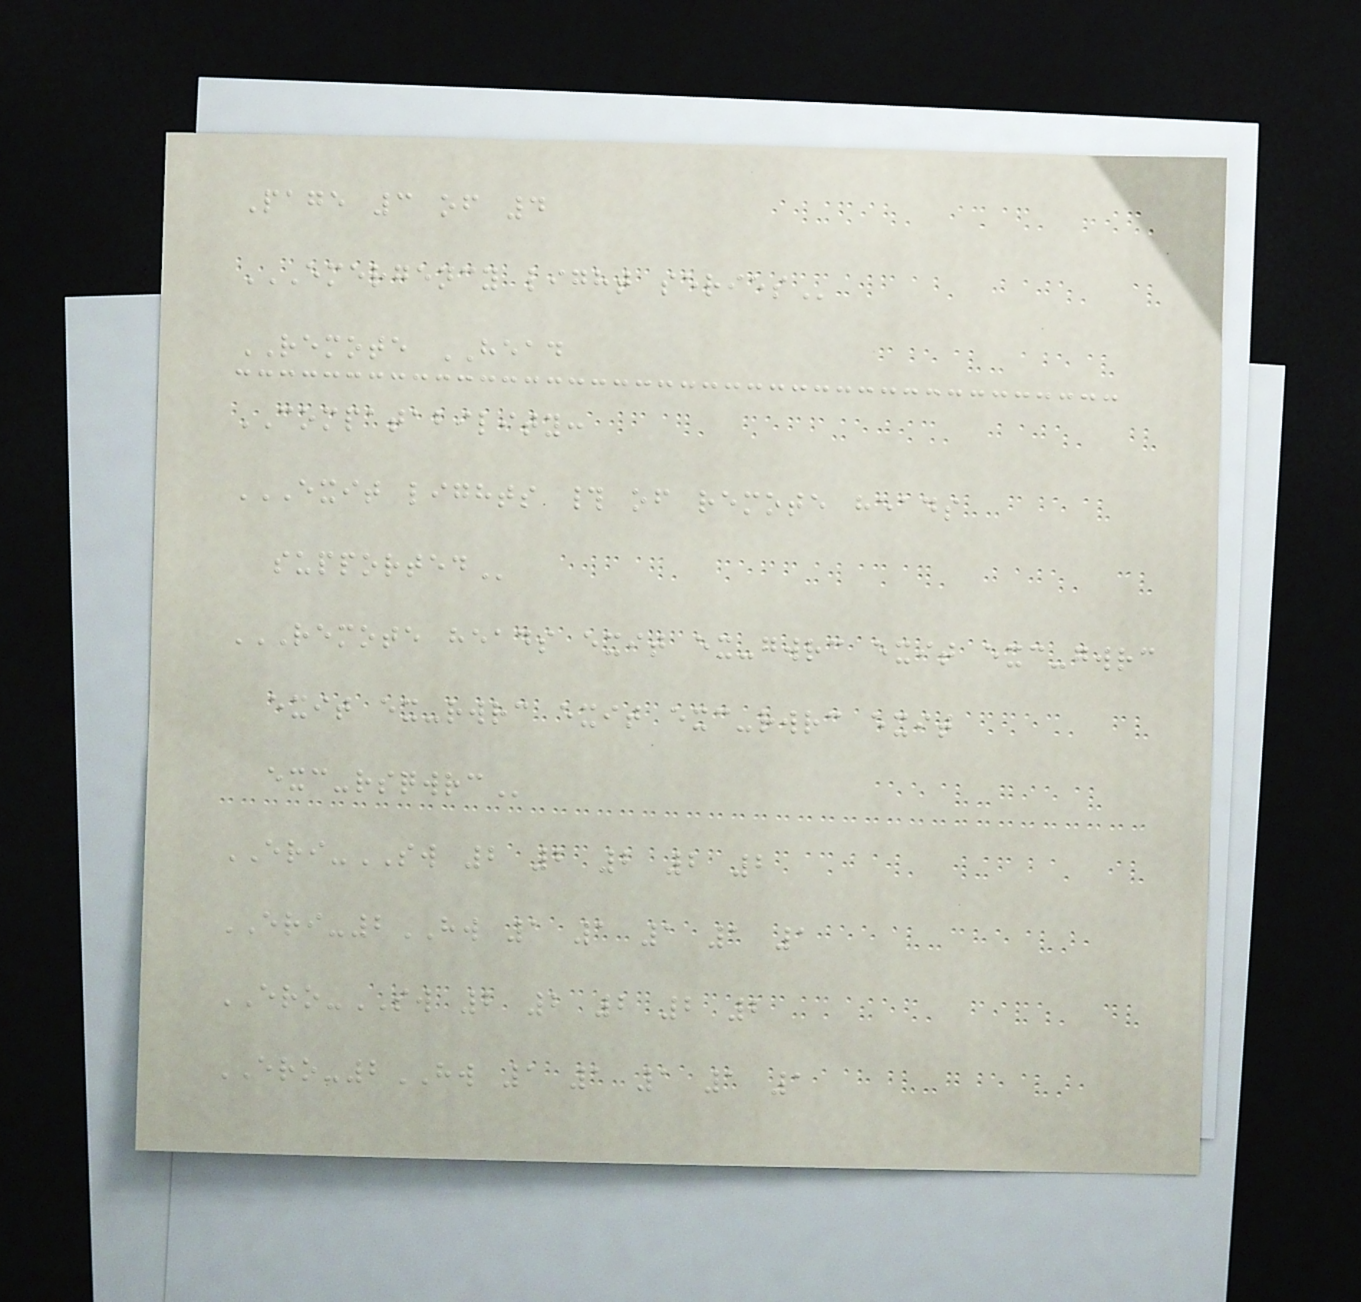Page 3 of 4
EMERGENCY LIGHT SERIES
REMOTE HEAD
COMPATABILITY:
EXIT LIGHTS # OF REMOTE HEADS
SUPPORTED
REMOTE HEADS EXIT EX-GWRC EXIT EXC-GWRC
EXIT EX-RWRC EXIT EXC-RWRC EXIT
EXC-RSQWRC
ERI-SW 2 2 2 2 2
ERI-2HW 1 1 1 1 1
ERO-SW 2 2 2 2 2
ERO-2HW 1 1 1 1 1
